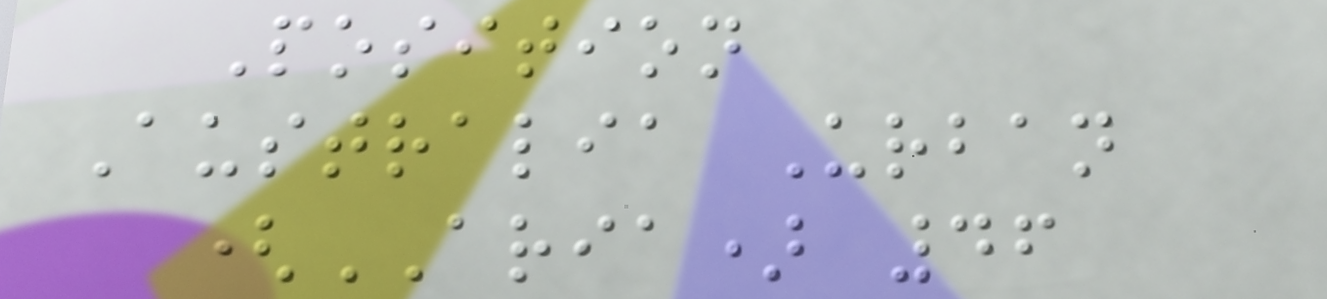Position
Australia Urban
(ARIA) 46
